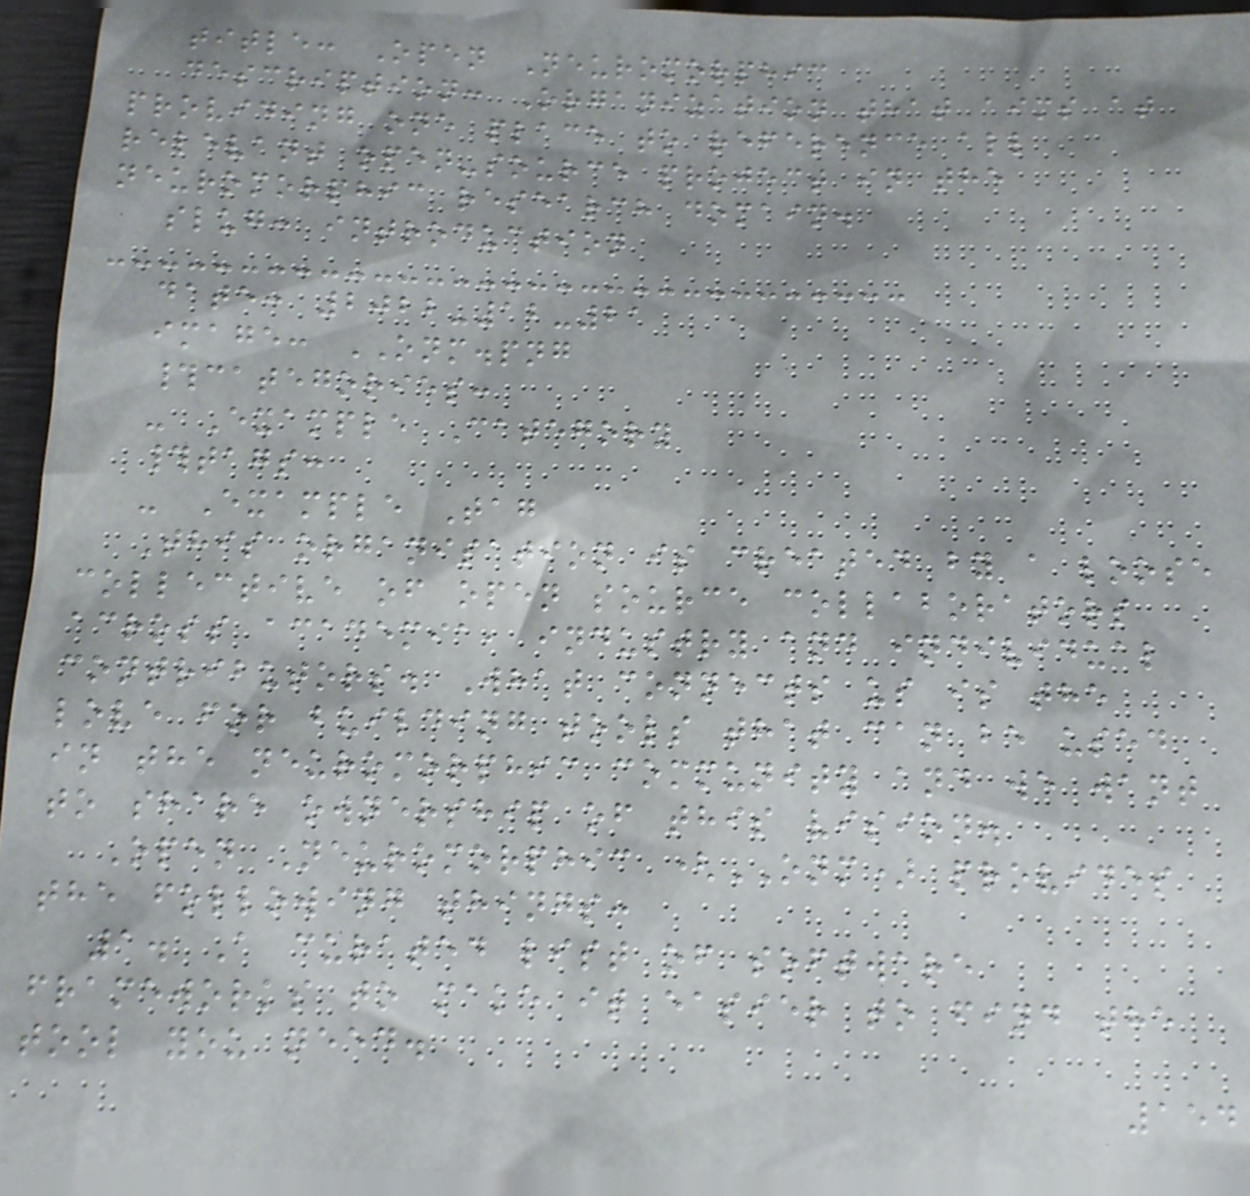title: Open Neuromorphic
description: Organization that aims at
providing one place to reference all
relevant open-source project in the
neuromorphic research domain.
slug: introduction
date: 2022-12-21
image: ONM.png
#categories:
- Example Category
#tags:
- Example Tag
This organisation is created by a loose
collective of open source collaborators
across academia, industry and individual
contributors. What connects us is the
love for building tools that can be used
in the neuromorphic community and we want
to share ownership of this vision.
Open Neuromorphic (ONM) provides
the following things:
1. A curated list of software
frameworks to make it easier to find the
tool you need.
154
